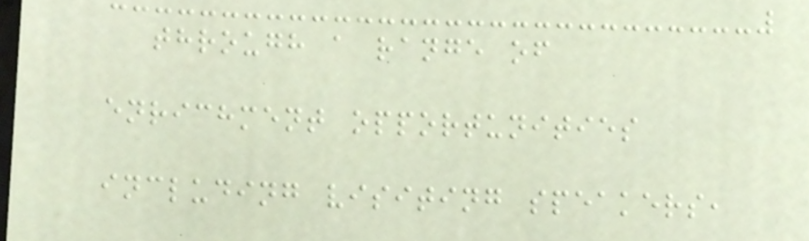through a range of
enrichment opportunities
including visiting speakers,
